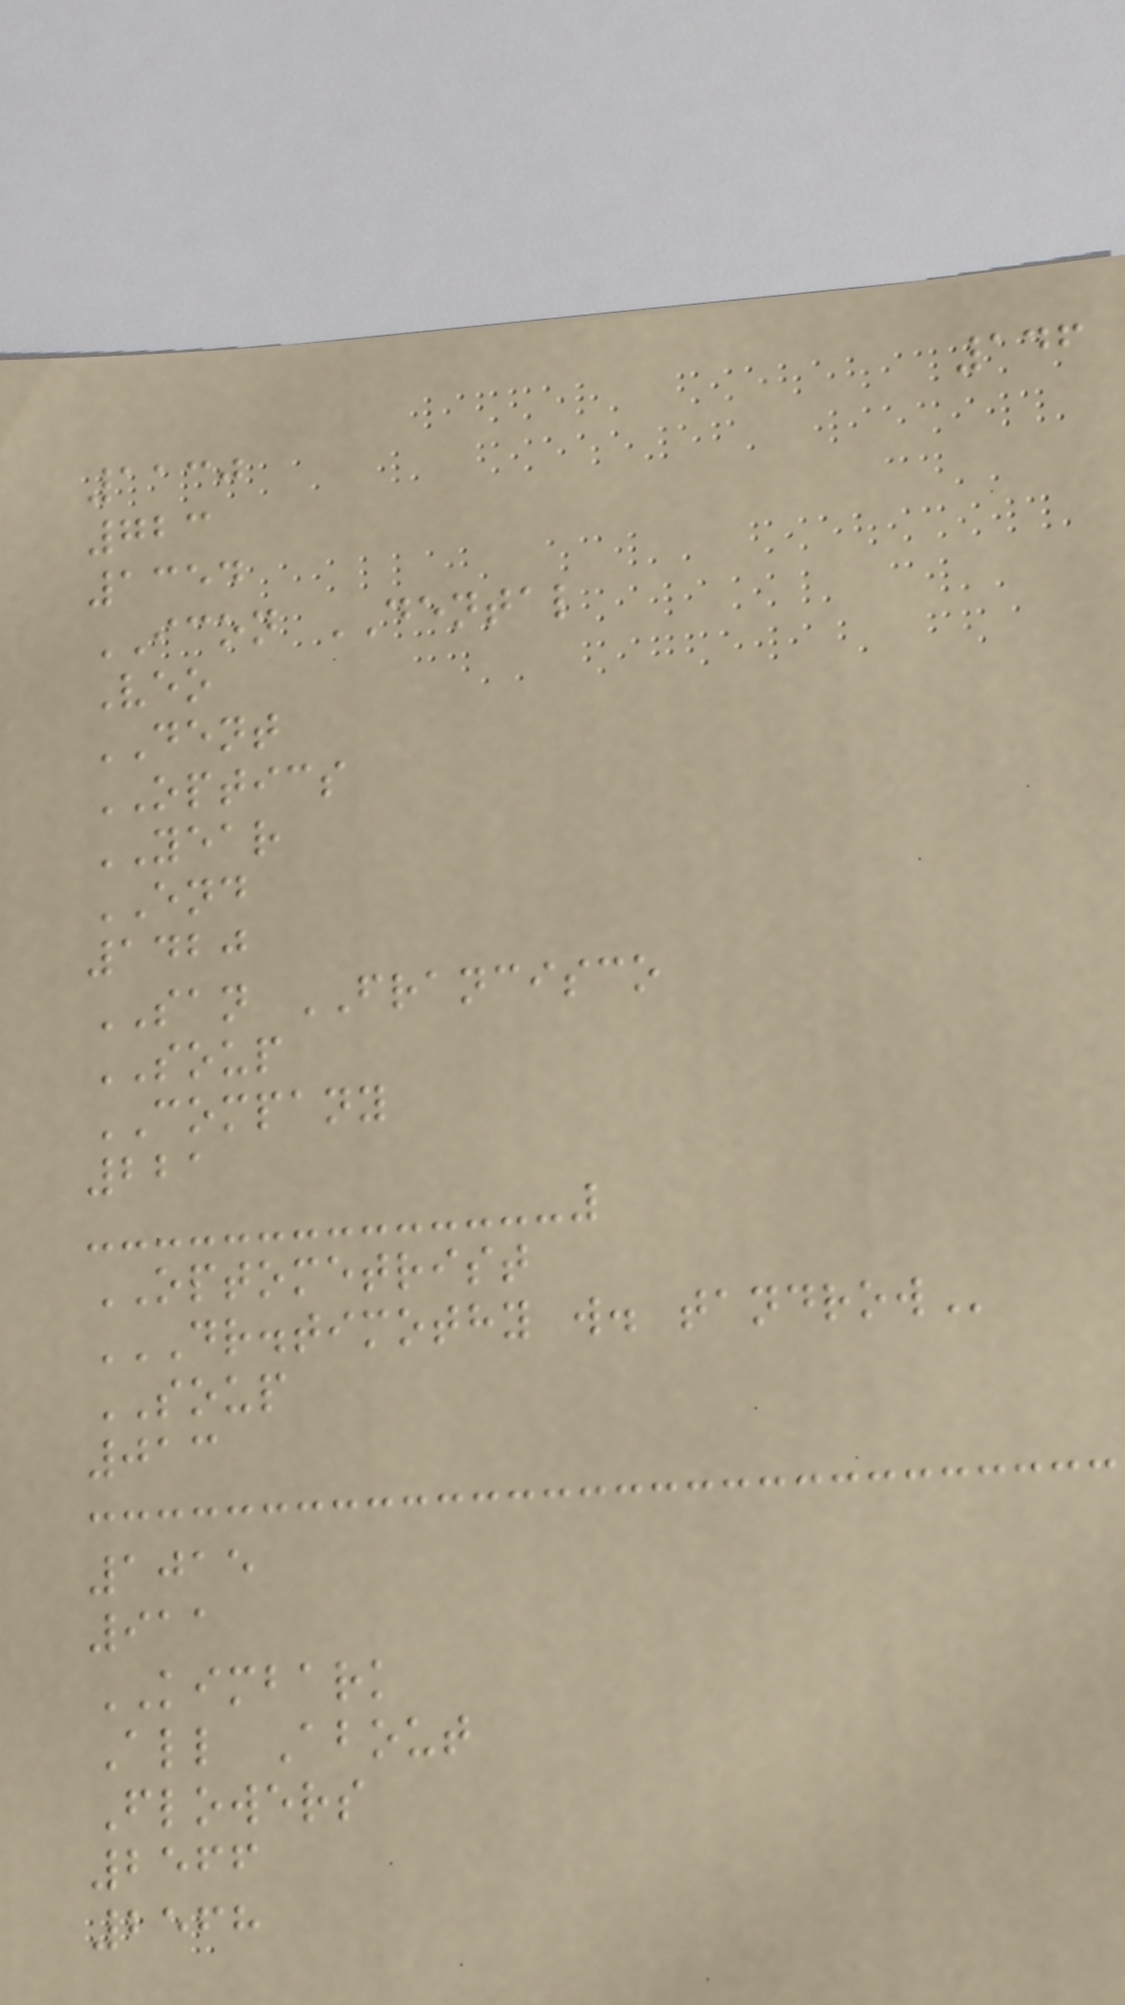146
1130
723
1354
ICON DENTAL
Veo
DENT
OPTICS
YEAR
END
1420
SAN FRANCISCO
SOUP
COMPANY
221
OPTOMETRIST
DR.TIMOTHY W. TANDROW
SOUP
013
1015
911
KIMBARK
All About
Flowers
2566
2568
